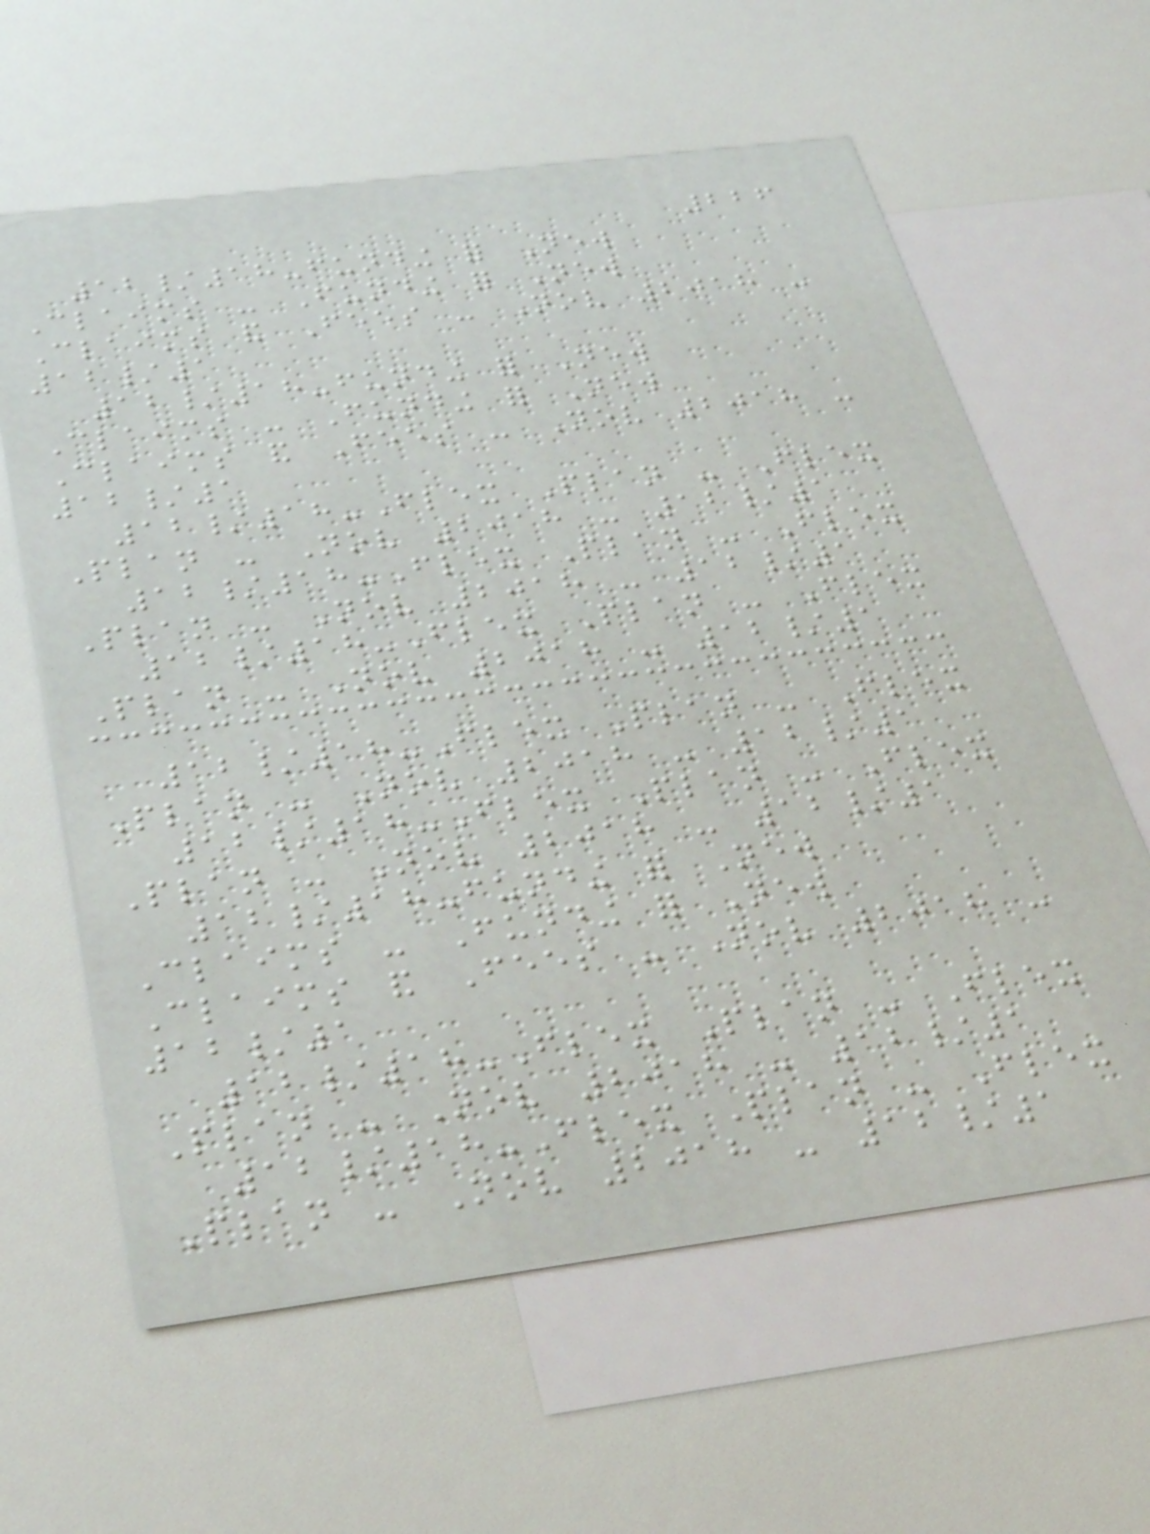226
12/18-funding for New
Claims - Funding for New
Claims and Fees - Nov 2018 -
12/1
12/18-funding for New
Claims - Funding for New
Claims and Fees - Nov 2018 -
12/1
12/18-Flex Plan - Flex
Plan - Nov 2018 - 12/1
12/18-Flex Plan - Flex
Plan - Nov 2018 - 12/1
12/18-Flex Plan - Flex
Plan - Nov 2018 - 12/1
12/18-Flex Plan - Flex
Plan - Nov 2018 - 12/1
12/18-Flex Plan - Flex
Plan - Nov 2018 - 12/1
12/18-funding for New
Claims - Funding for New
Claims and Fees - Nov 2018 -
12/1
12/18-Flex Plan - Flex
Plan - Nov 2018 - 12/1
12/18-Flex Plan - Flex
Plan - Nov 2018 - 12/1
